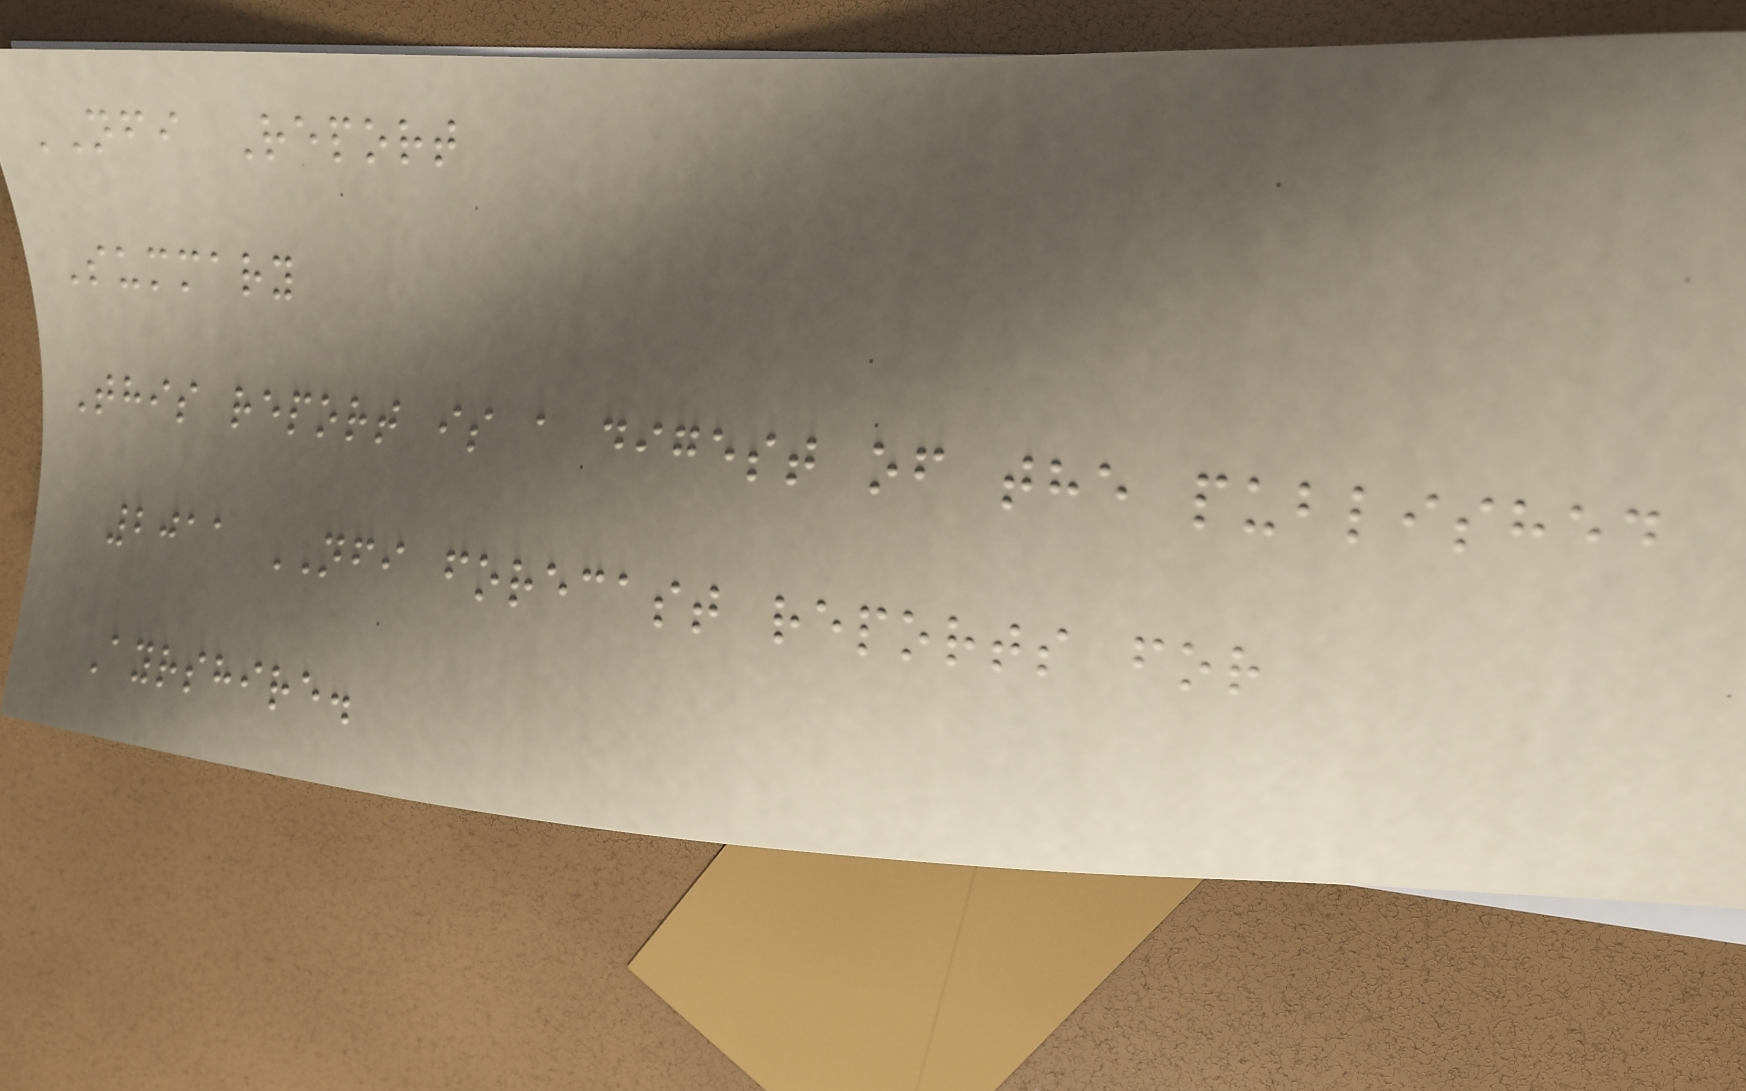NFI Report
Summary
This report is a digest of the published
2011 NFI forecast reports for
Ayrshire.
